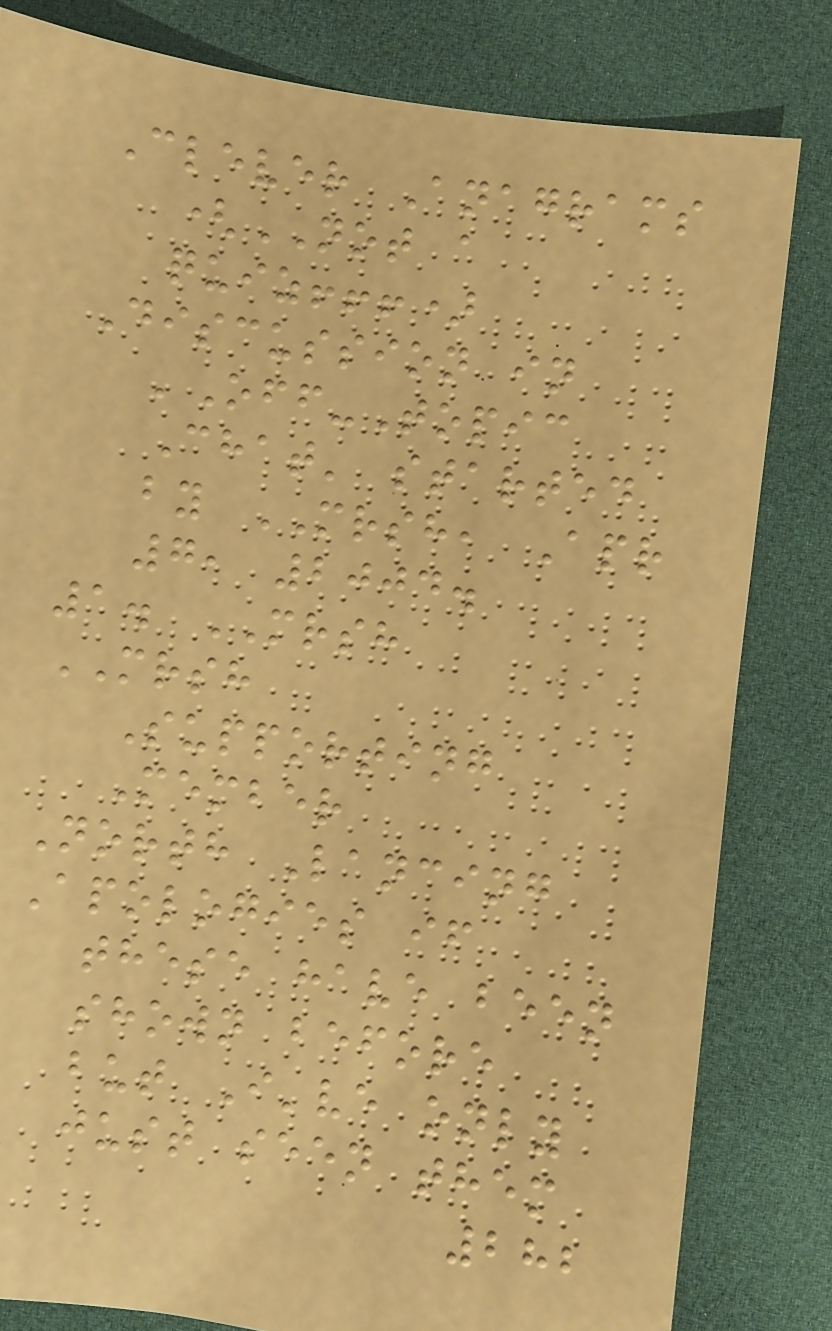Clever Anagrams
(NOT a
quiz!!!)
Discussion in
'Off-Topic
Chat' started
by MRSH, Apr
7, 2004.
1. MRSH
MRSH
Supporting
Member
North Lancing
Apologies if
these have been
shown before
but I've only
just seen them
282
